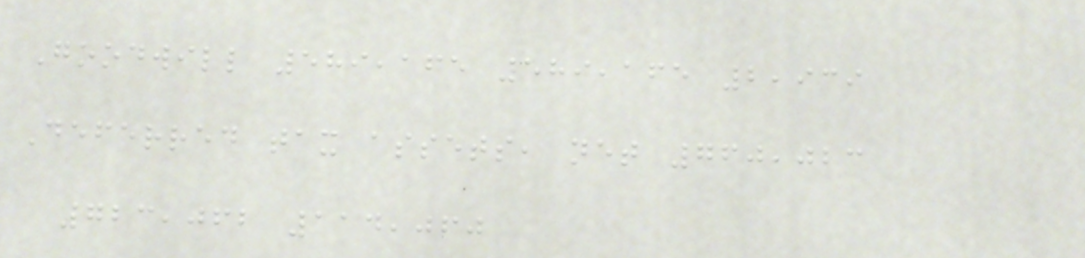Goodwill 589,165 589,165 2,939
Deferred tax assets, net 760,023
723,062 114,060
